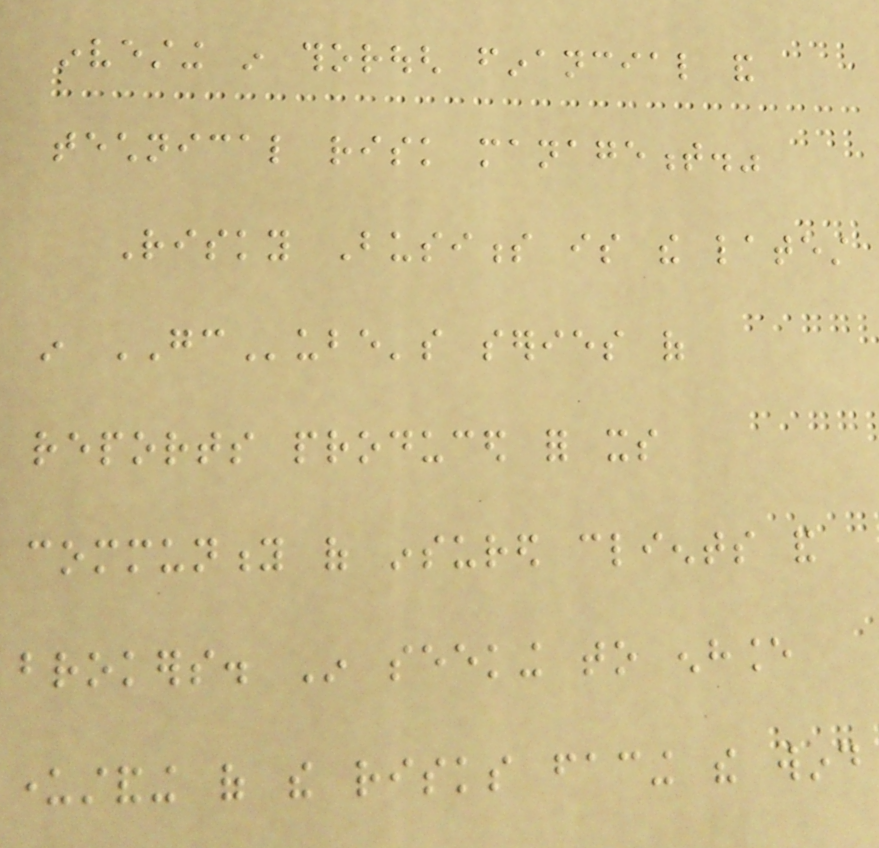investing in thorough financial and
technical risk management."
Risky Business is the latest
in GCube's series of
reports produced for its
community of insured clients and
brokers. In seeking to enhance
understanding of the risks facing the wind
